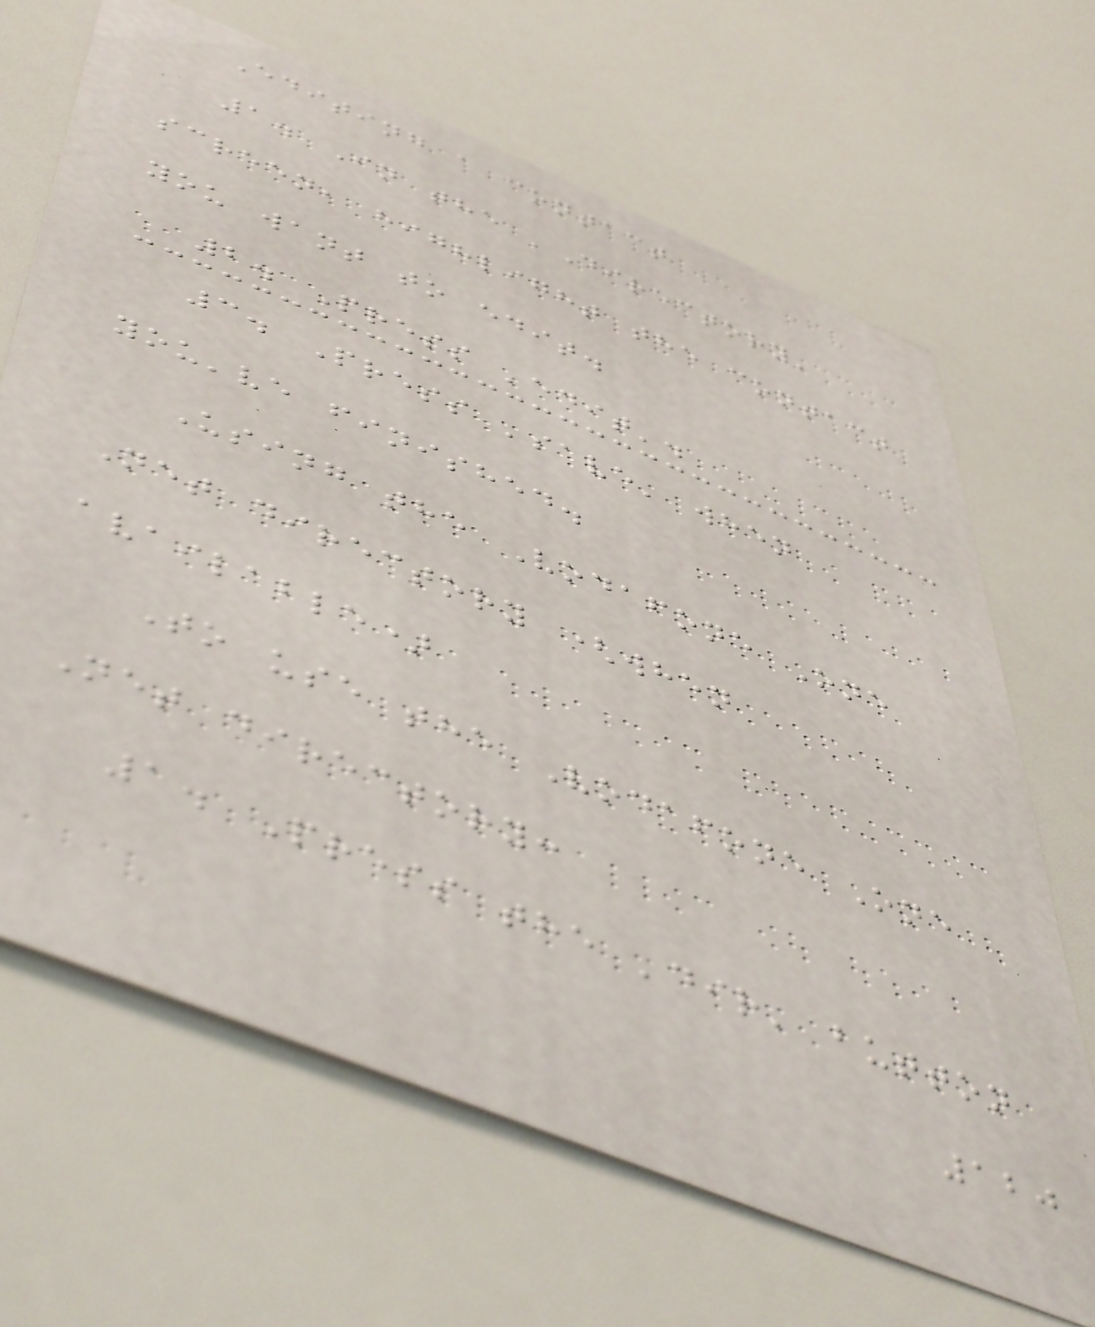Editing a contact
1. In the 'Directory'
screen, highlight the contact
you want to edit.
2. Press 'edit'.
3. Press 'save' when
you've finished.
Using the Vodafone One
Net directory (when
available)
To use the Vodafone One
Net directory:
1. Press the 'dir' button
120
